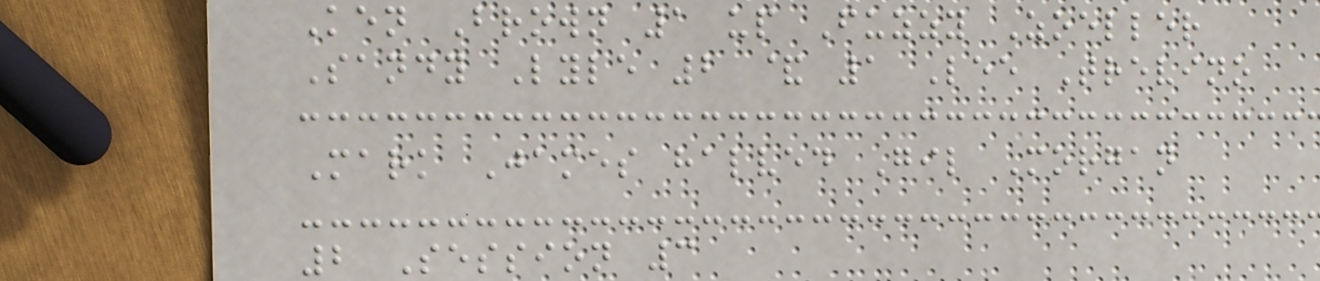Ken Brown 1 up Fuzzy Zoeller
Sandy Lyle 2 & 1 Lee Trevino
Mark James halved Gil Morgan
2 Session 3
